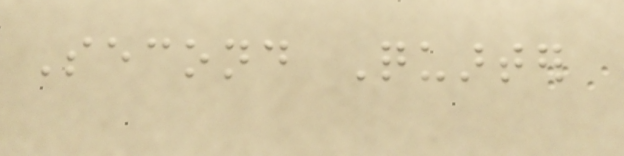Second Quarter
